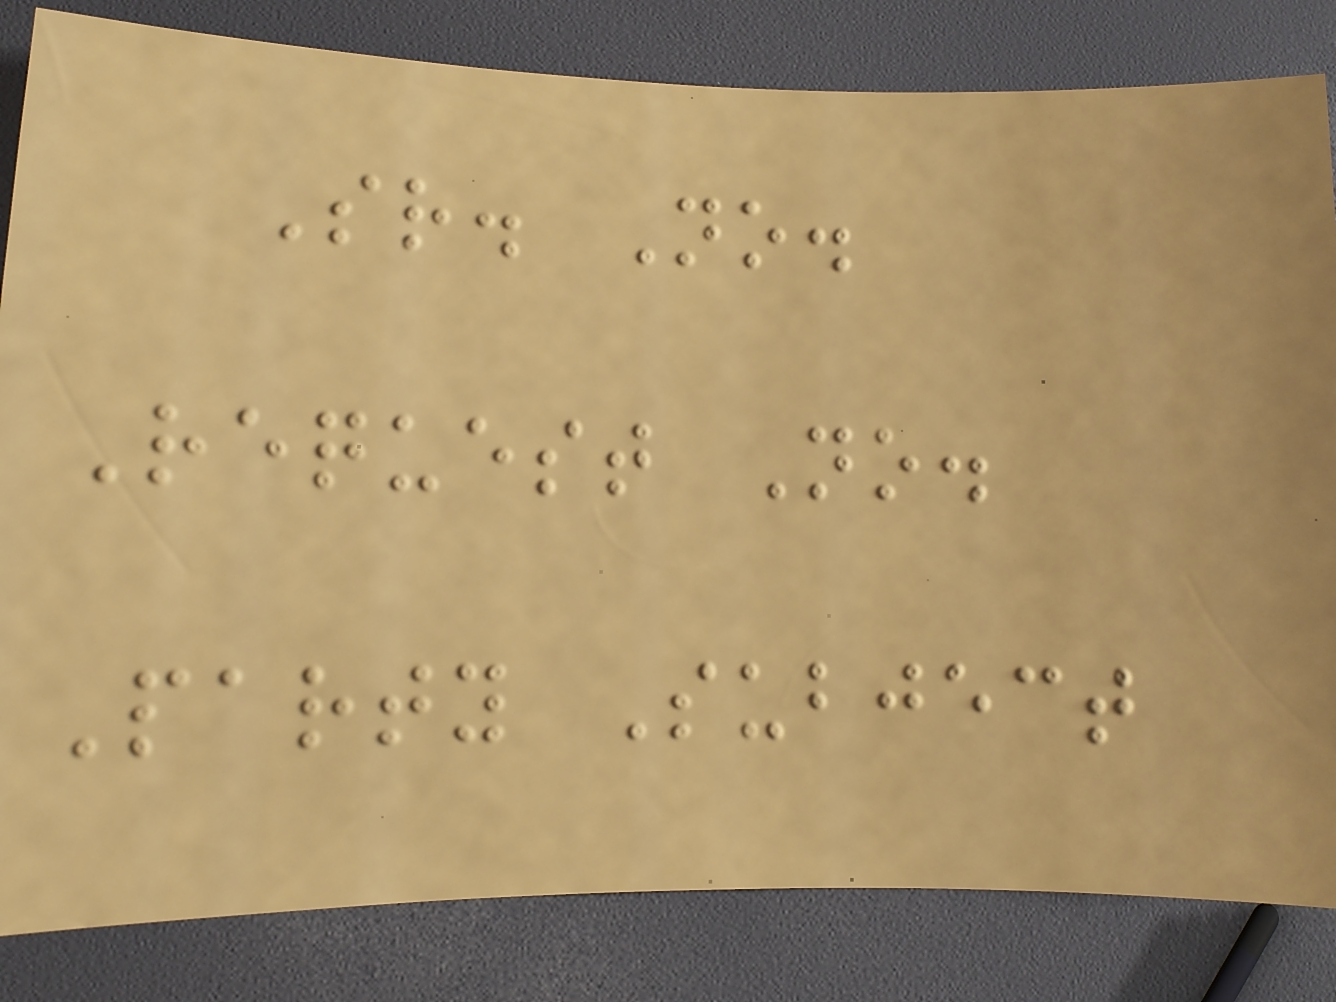Sr. No.
Request No.
Party Subject
